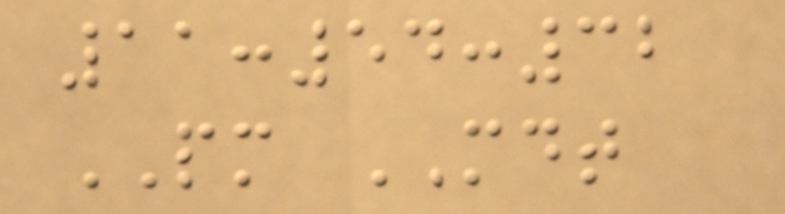11:54:32
PM MDT
